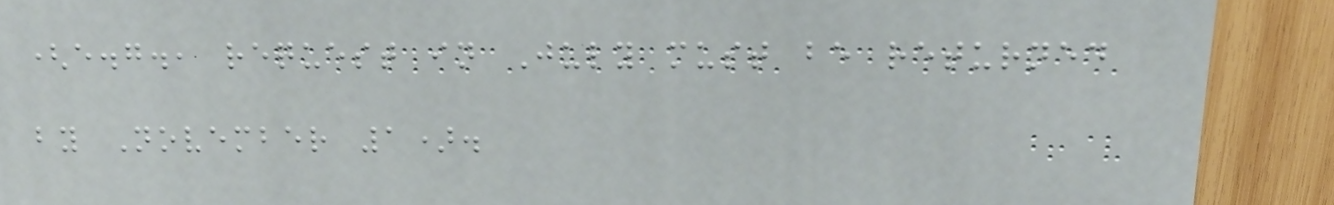(e.g., request in July must be returned
by November 1).
